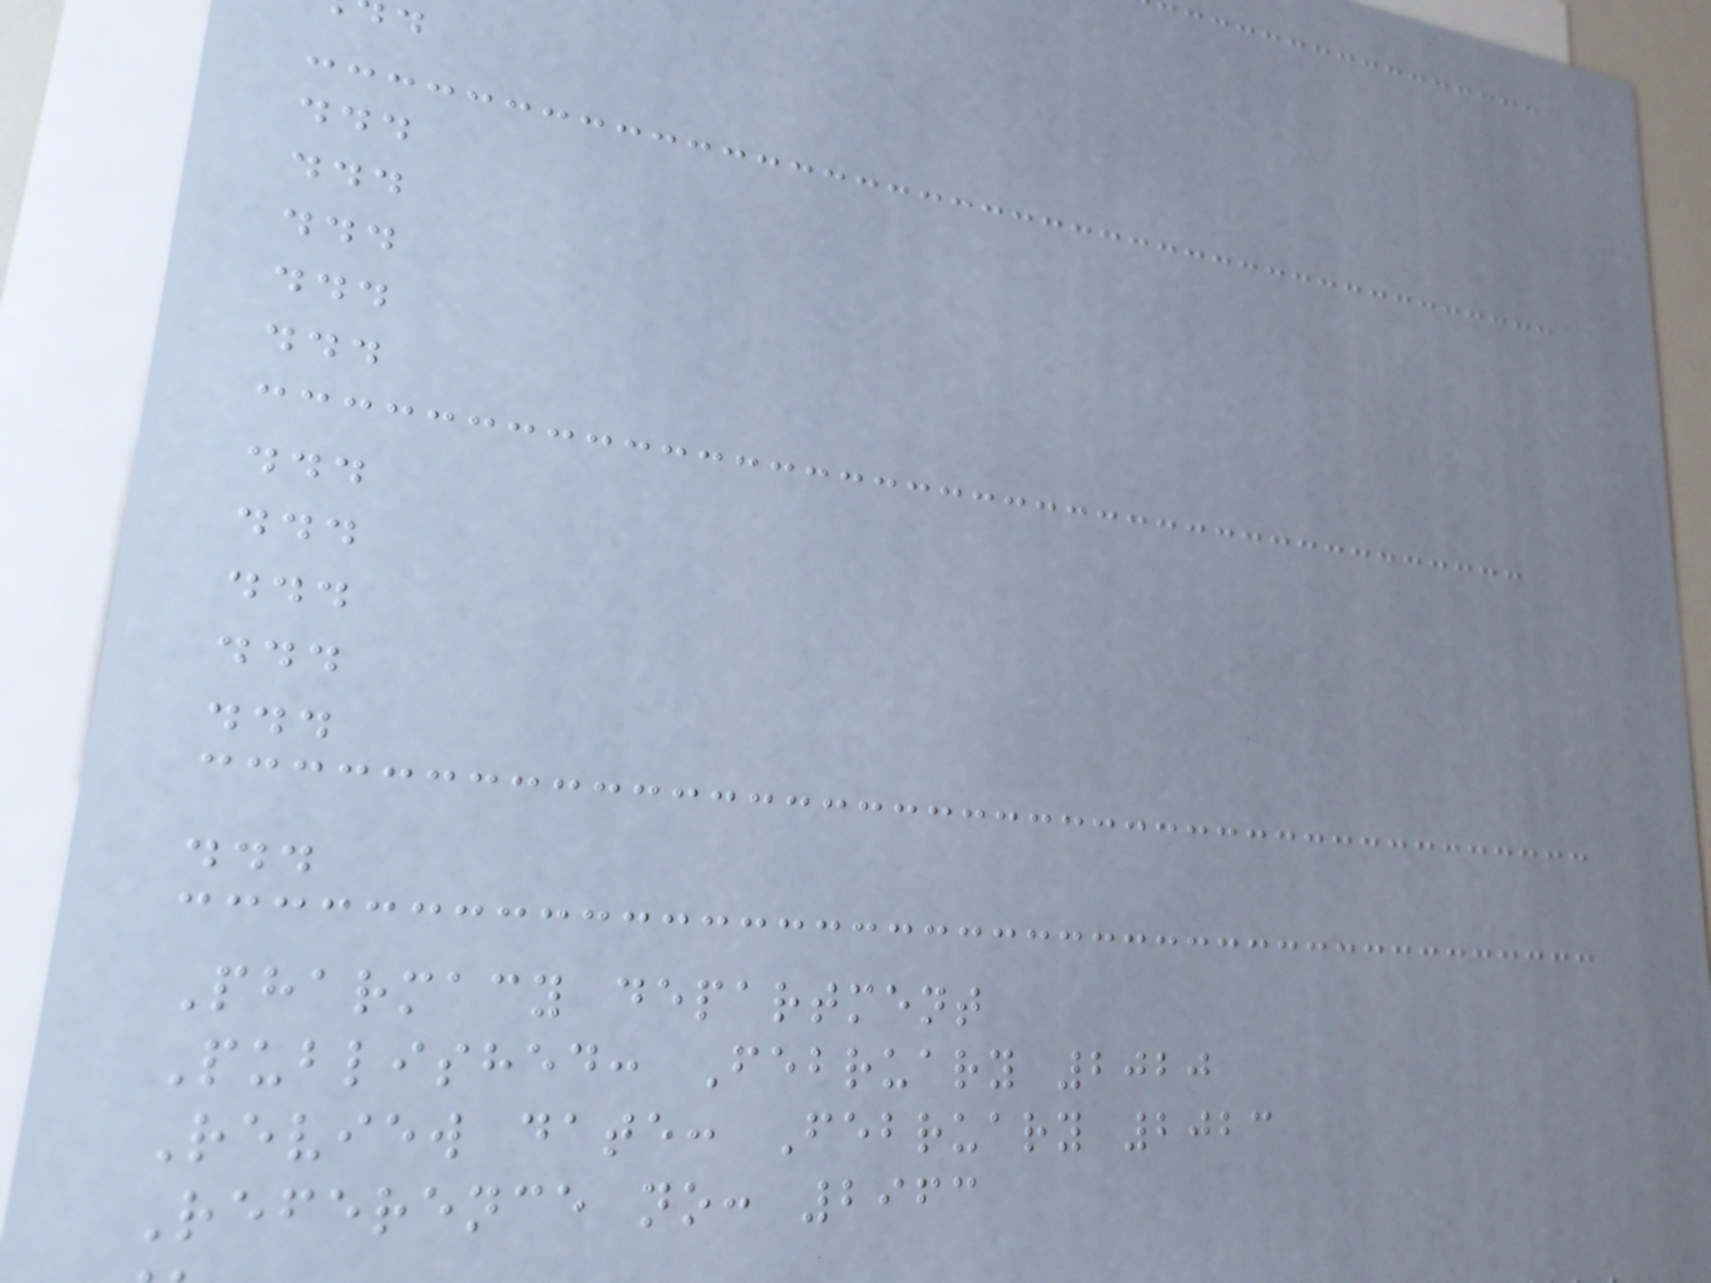...
...
...
...
...
...
...
...
...
...
...
Pharmacy department
Published: February 2020
Review date: February 2023
Reference no: 2963
